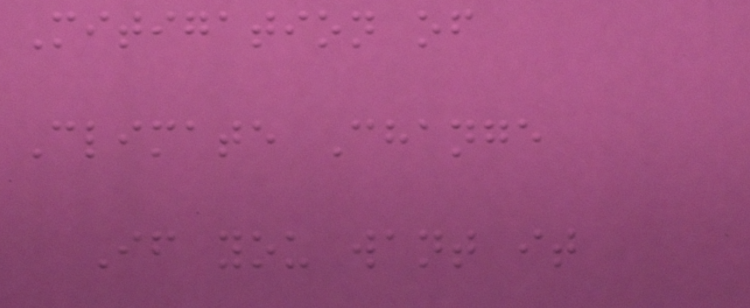Mitigation of
Climate Change
If you want it
